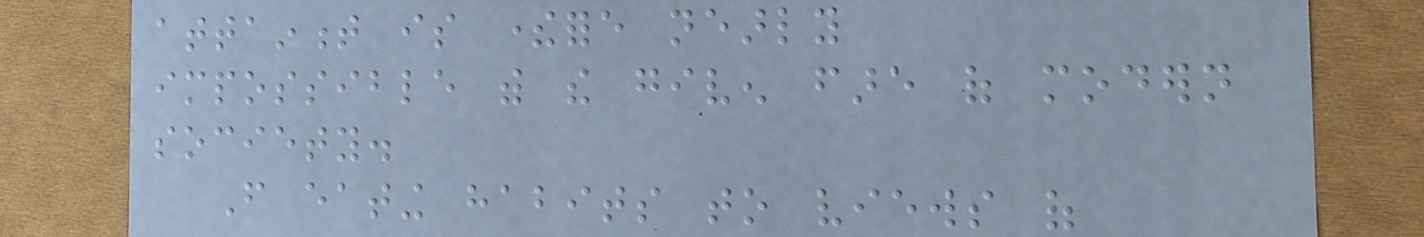attainment is therefore nearly
impossible with the given fare of modern
society.
From eating habits to views of
